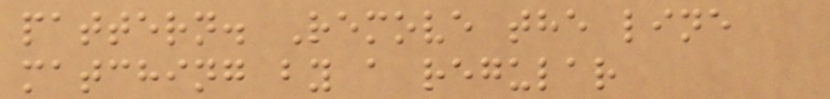pattern. Remove the line
matching by a regular
